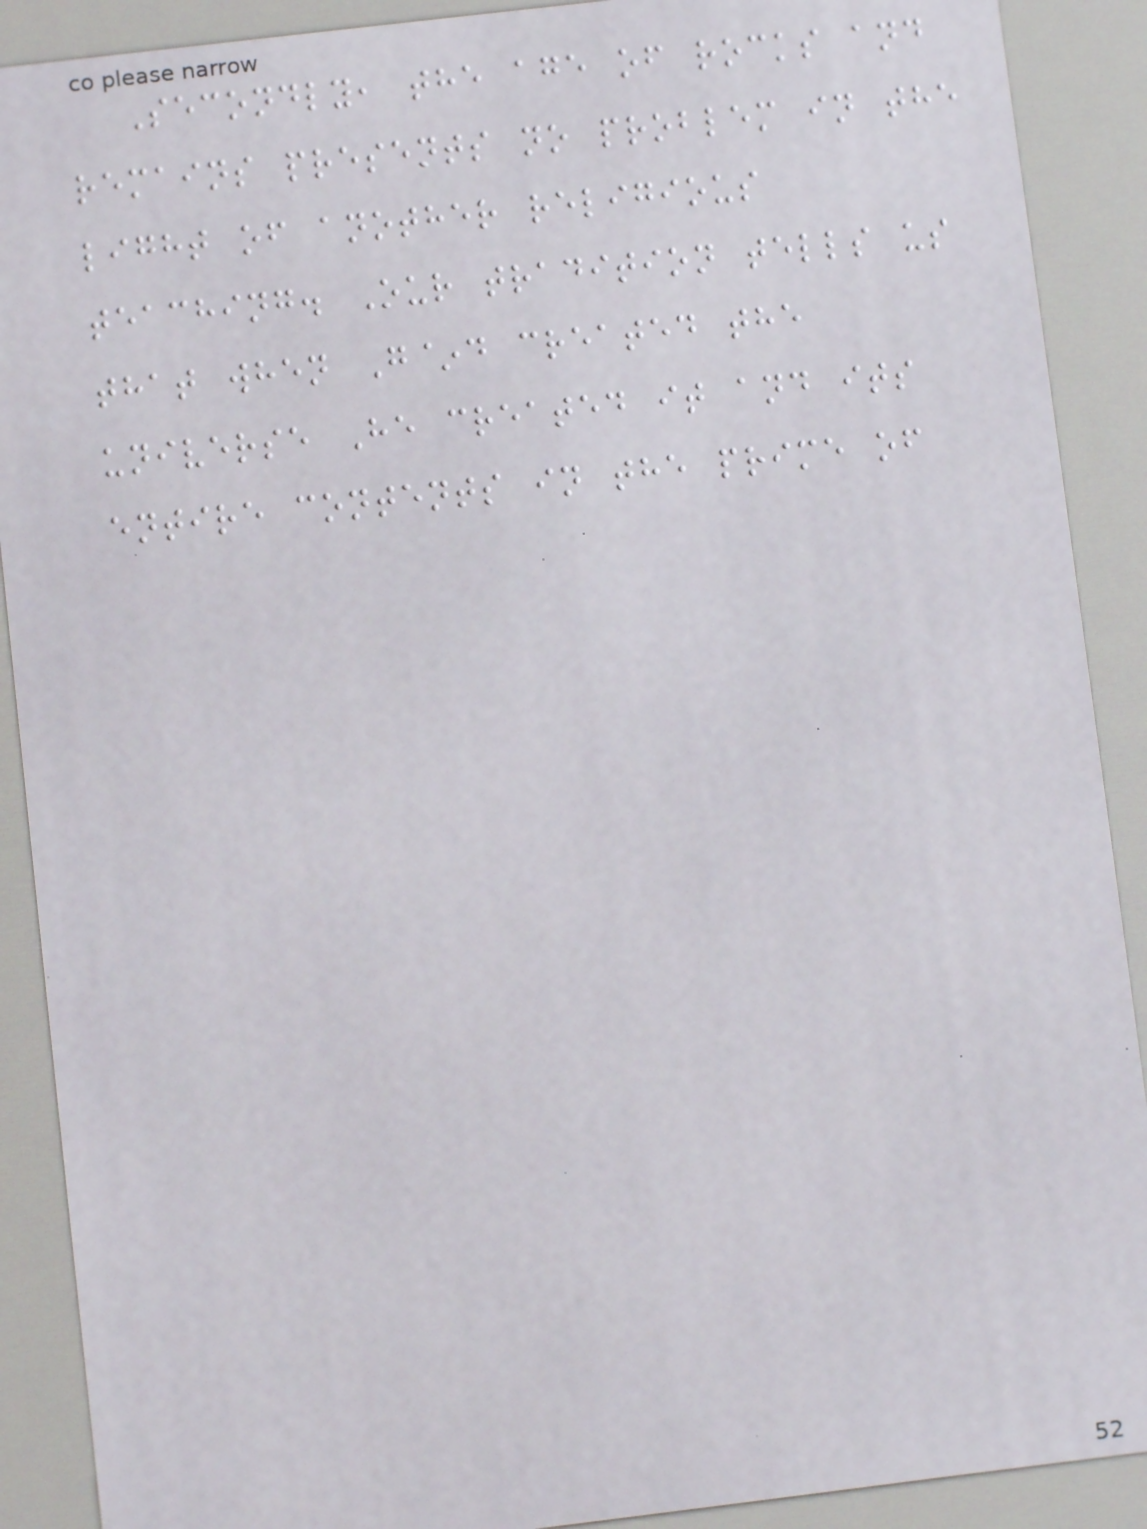Secondly, the age of rocks and
remains presents no problem in the
light of another religious
teaching. Our tradition tells us
that when G~d created the
universe He created it and its
entire contents in the prime of
